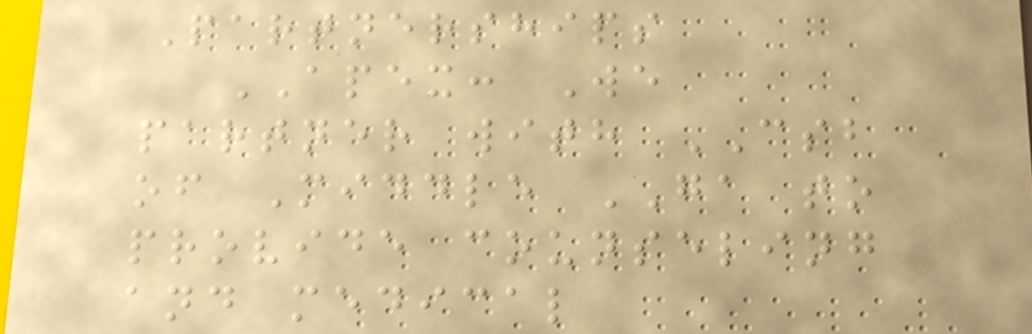Partnerships
APEX: We
partner with CSB
of Middle GA to
provide counseling
and medical
